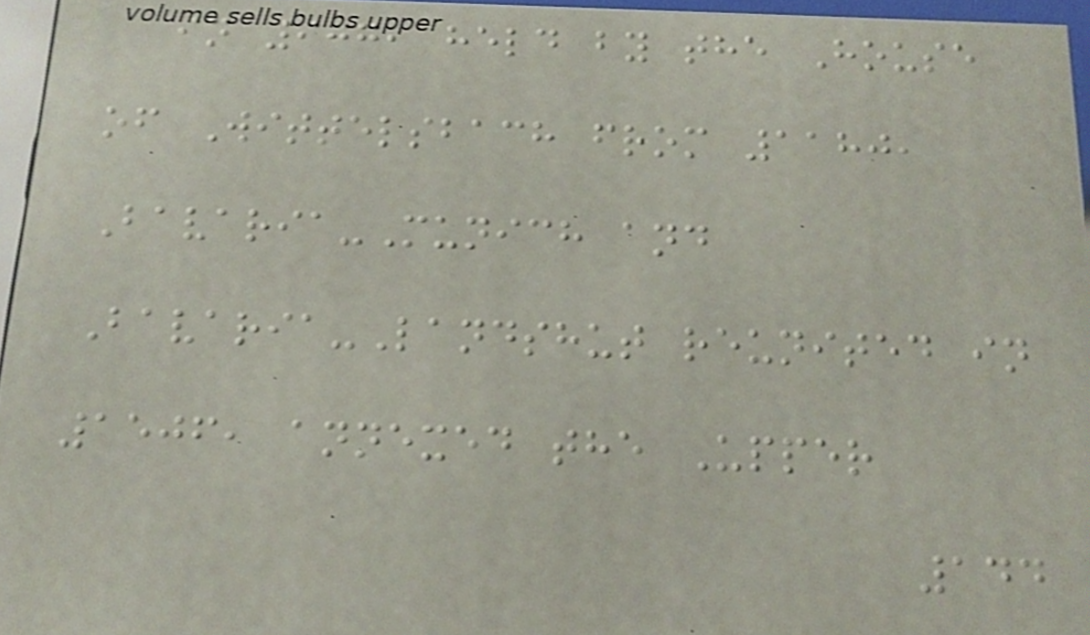in 907, held by the House
of Wittelsbach from 1180,
Bavaria-Munich and
Bavaria-Landshut reunited in
1506, annexed the Upper
144
